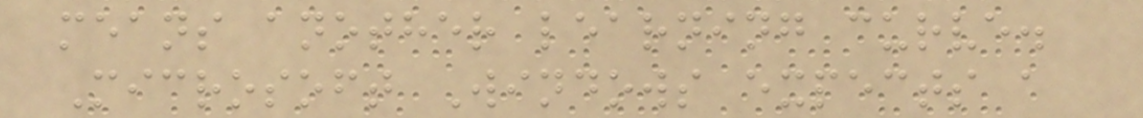means another learning curve.
Microsoft Windows expects a
